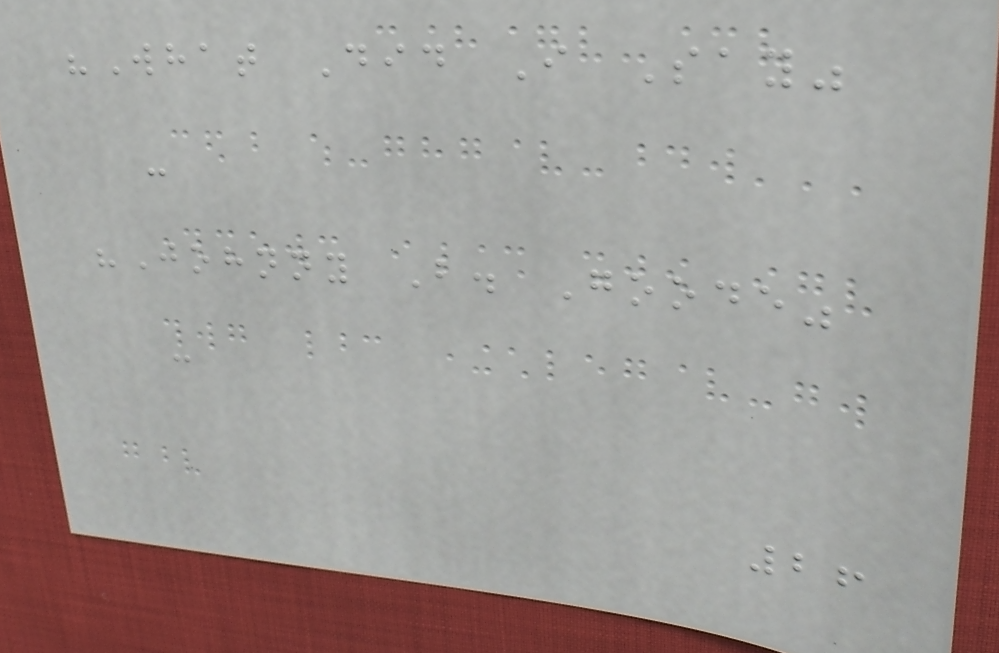"What Did I Say"
-
"Johnny B. Goode"
-
26
